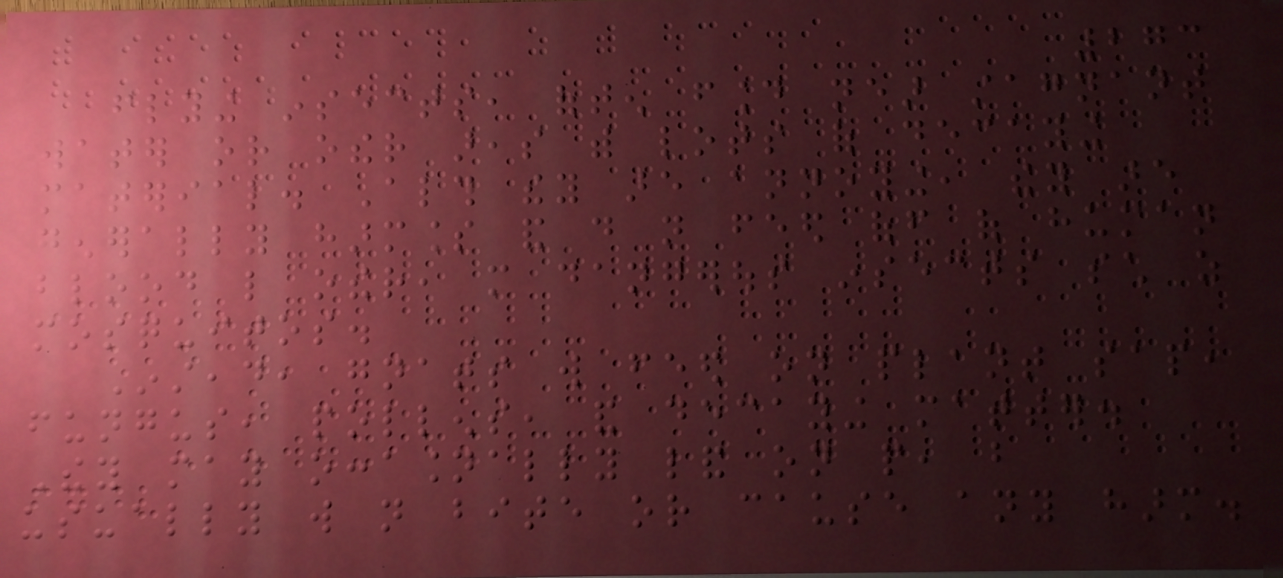273
flying insects, often found near stagnant
water or other areas with lots of decaying
material. Although they are annoying, they are
generally harmless and do not feed off of human
blood like other, more dangerous insects such as
mosquitos.
Instead, gnats will feed on plant sap,
fungus, pollens, and decaying matter.
They may occasionally land on people, but
usually will not bite or cause any harm.
